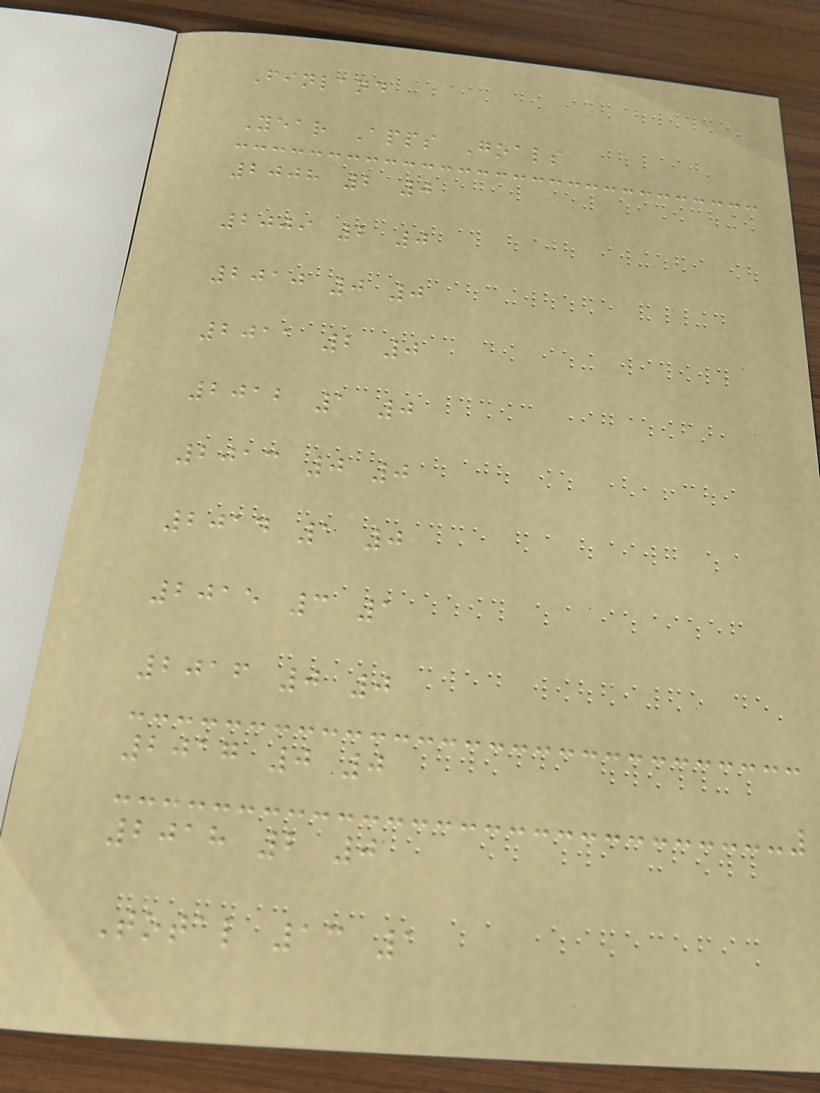Finland
Year Apps Goals
2008 2 0
2009 2 0
2010 0 0
2011 2 0
2012 1 0
2013 0 0
2014 1 0
2015 3 1
2016 0 0
2017 0 0
2018 2 0
Total 13 1
